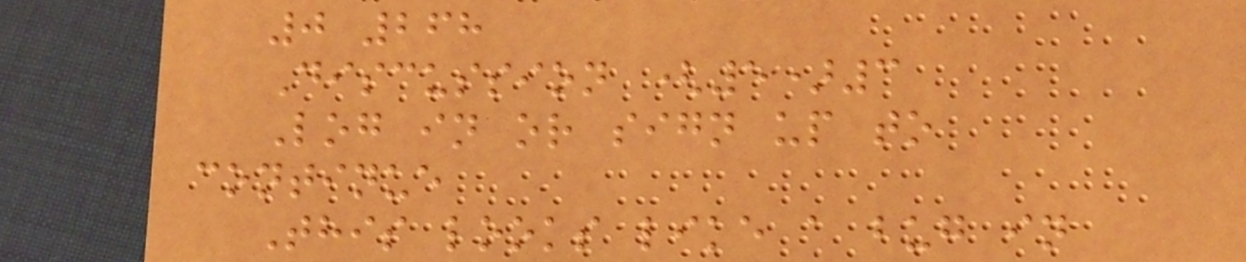0 268
Discussion (5)3
Log in or sign up to
continue
This looks like a bug in
